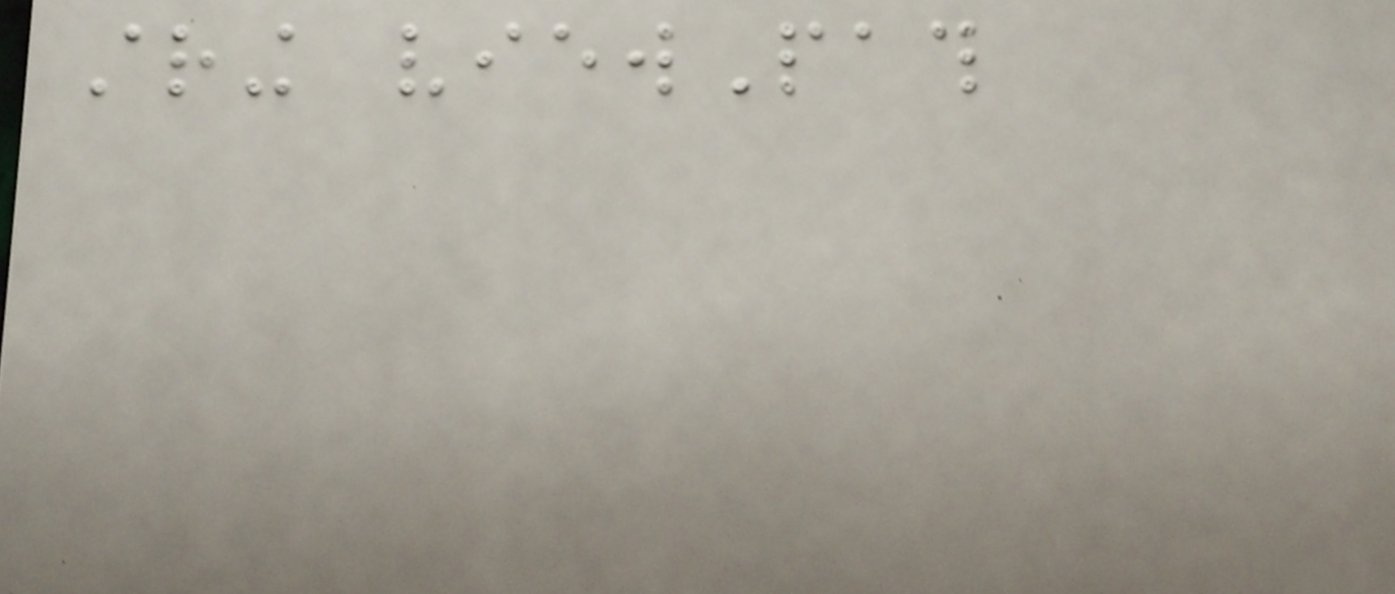string viewPath
